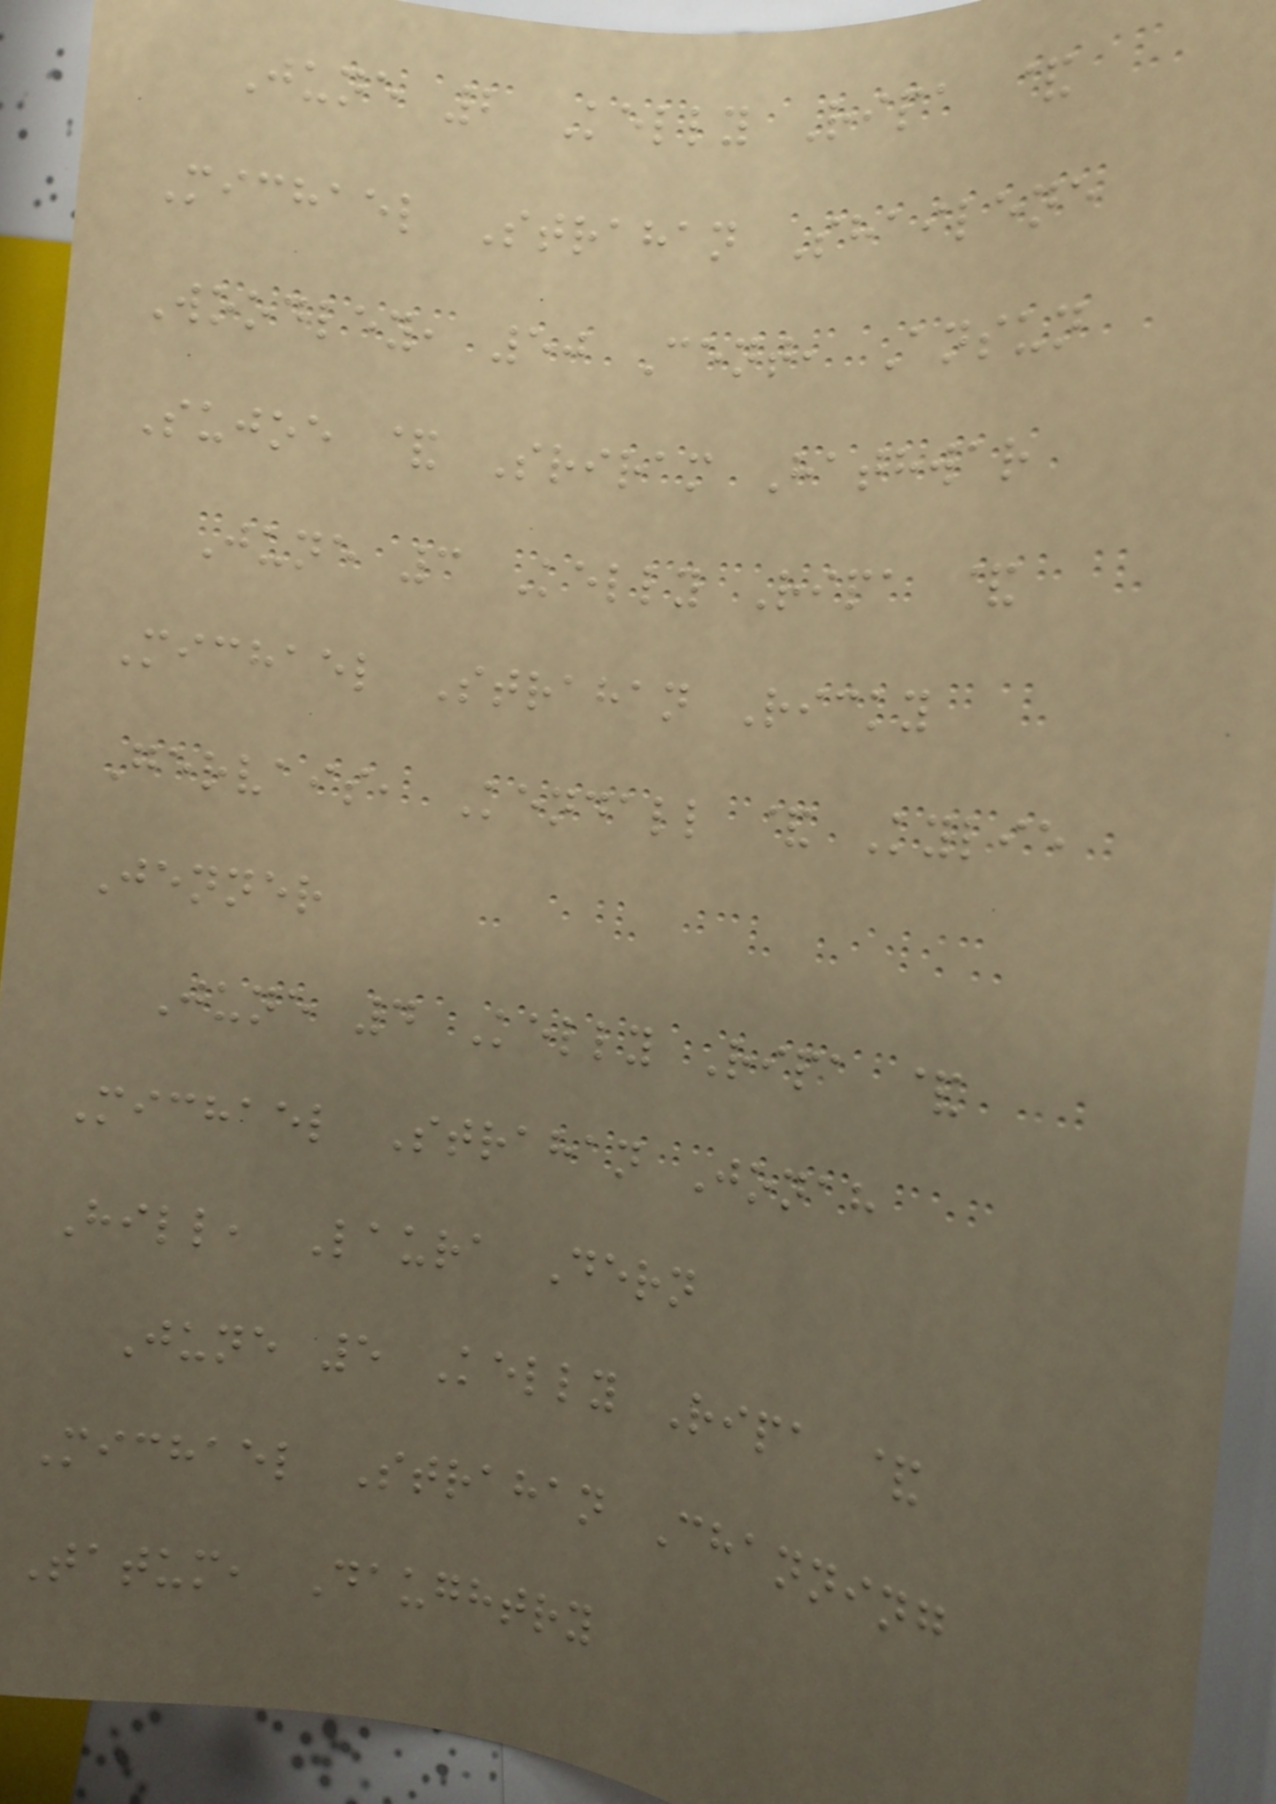June 2 Kelly Ripa &
Michael Strahan Shailene
Woodley, 50 Cent, Ansun
Sujoe & Sriram Hathwar
June 3 Kelly Ripa &
Michael Strahan Ricky
Gervais, Kendall & Kylie
Jenner
June 4 Kelly Ripa &
Michael Strahan Jonah
Hill, Laura Dern
June 5 Kelly Ripa &
Michael Strahan Channing
Tatum, Daughtry
